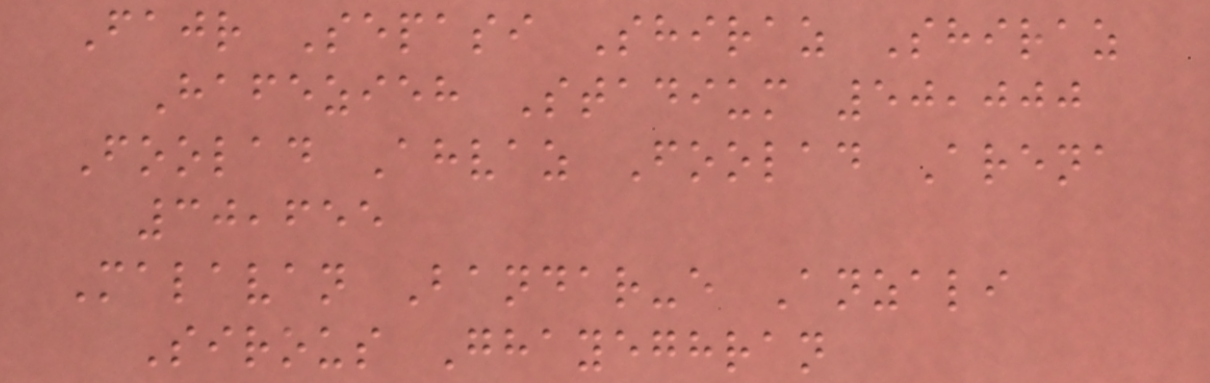Fajr Sepasi Shiraz Shiraz
Hafezieh Stadium 50,000
Foolad Ahvaz Foolad Arena
30,655
Malavan Bandar-e Anzali
Sirous Ghayeghran
